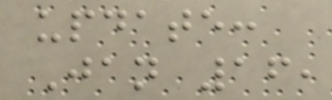update:
Jan 16,
